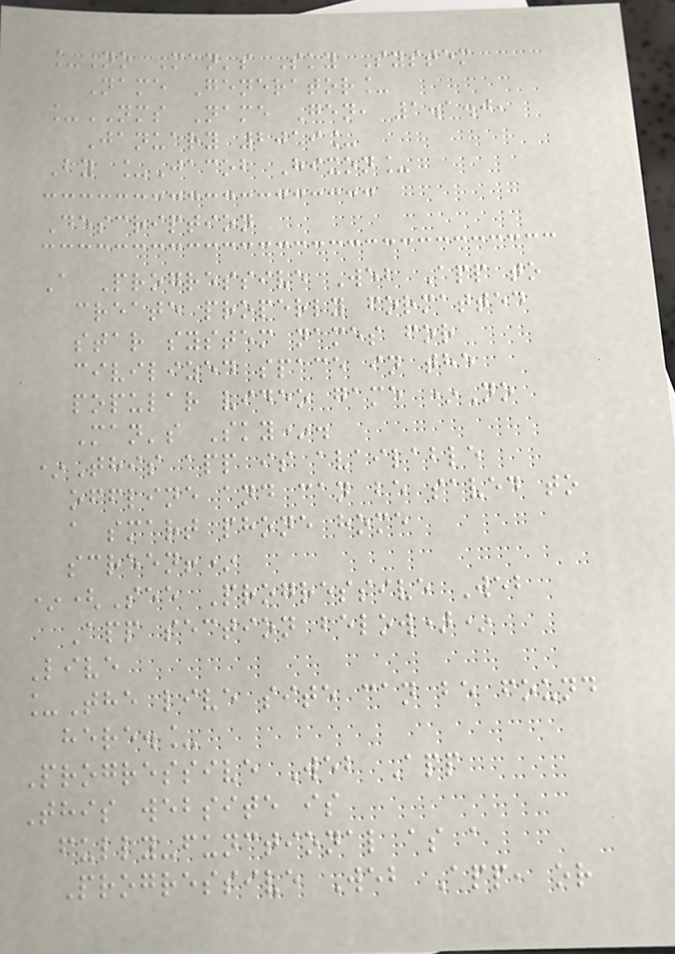_No Man's Sky System
Name Generator_
_NMS Name Gen, 1.1.0,
January 2019_
By _Jacob Hixon_
Description
A Progressive Web App to
create properly formatted
star system names for
civilized space in the
popular video game *No
Man's Sky*.
*This app is available
offline and can be saved to
a smart phone home
screen!*
*(See Progressive Web
App section below)*
Live
_The live site can be found
here._
Progressive Web App
This website is
fully-functional as a
Progressive Web App, or
